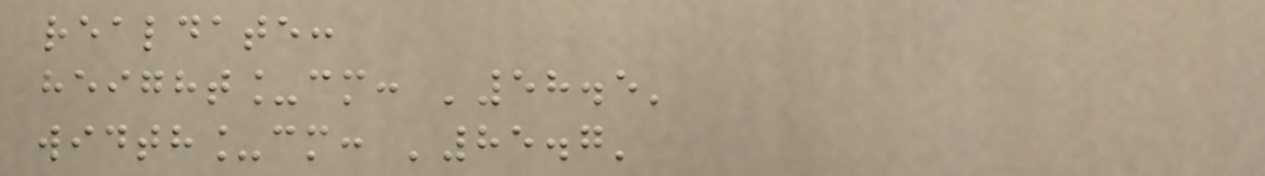realdate:
height_cm: '58.5'
width_cm: '85.7'
